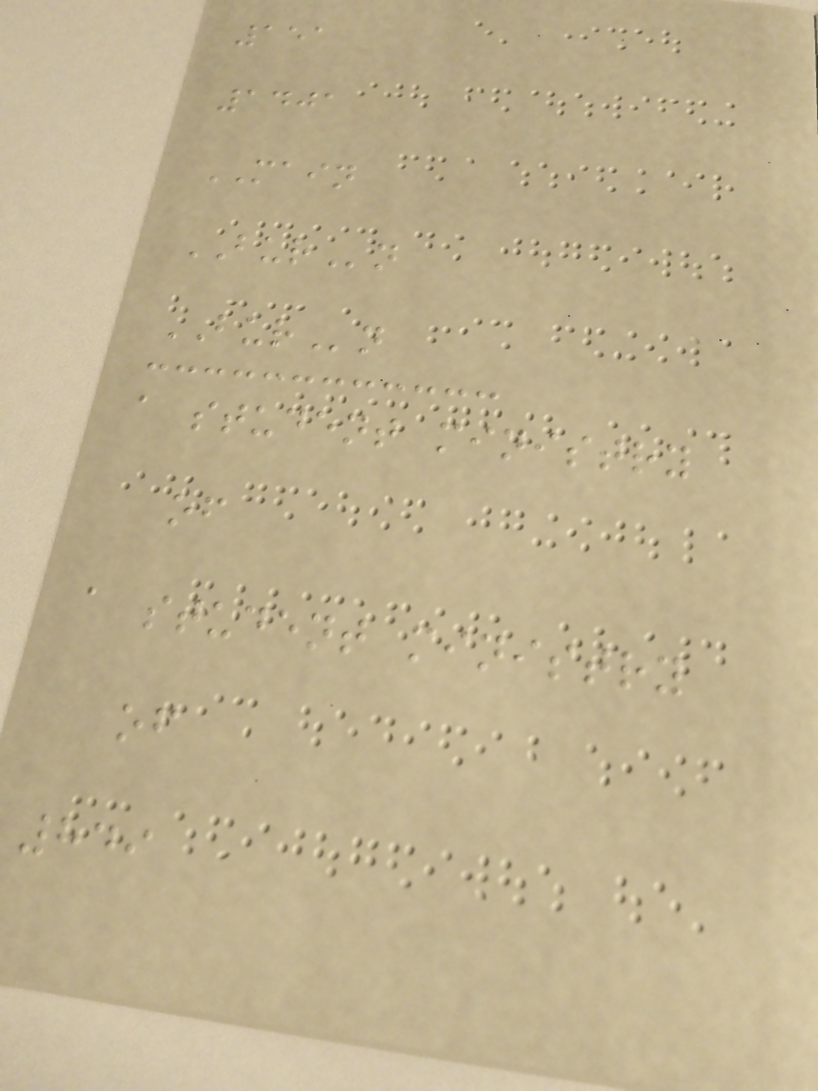151
1401
MAIN
BURn
BURn
a student ministry
of
a student ministry
of
849
